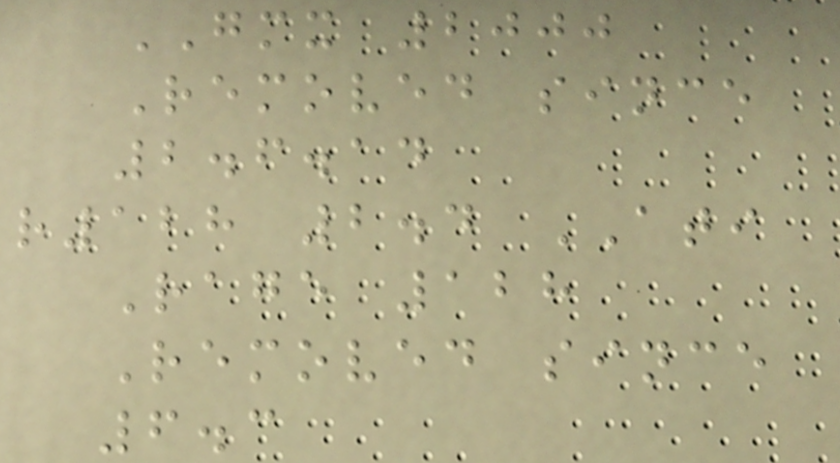GMX 2000
Removed since
2.6.14
r128 2.4 ATI
Rage 128
Removed since
6.3
